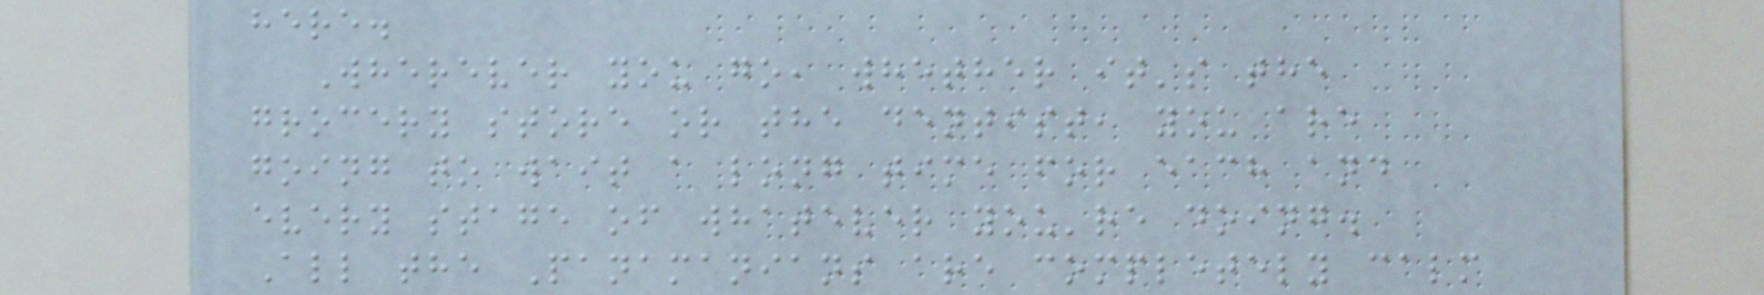here.
Wherever you go, whether it's the
grocery store or the dentist, you are
going to wait a long time for each and
every stage of whatever you're doing.
All the Panamanians are completely calm
